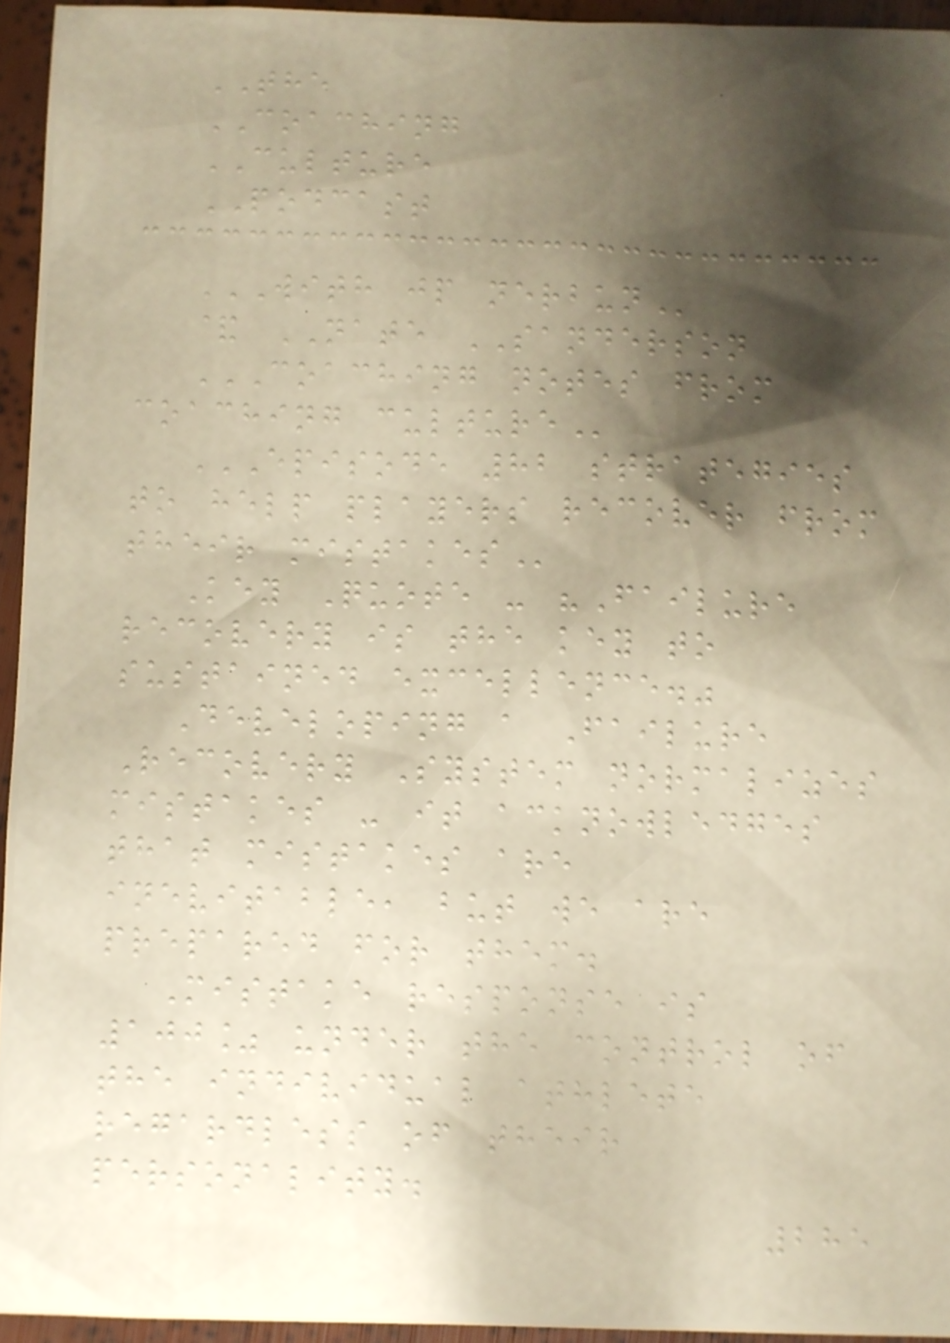THE
COACHING
CULTURE
PODCAST
WITH JP NERBUN
& NATE SANDERSON
COACHING NOTES FROM
COACHING CULTURE
EPISODE 82 STRATEGIES
TO HELP PLAYERS RECOVER FROM
THEIR MISTAKES
Key Quote - "Failure
recovery is the key to
sustained excellence."
Developing a Failure
Recovery System normalizes
mistakes - it acknowledges
that mistakes are
inevitable, but we are
prepared for them.
Mistake response is
100% under the control of
the individual athlete
regardless of their
personality.
285
